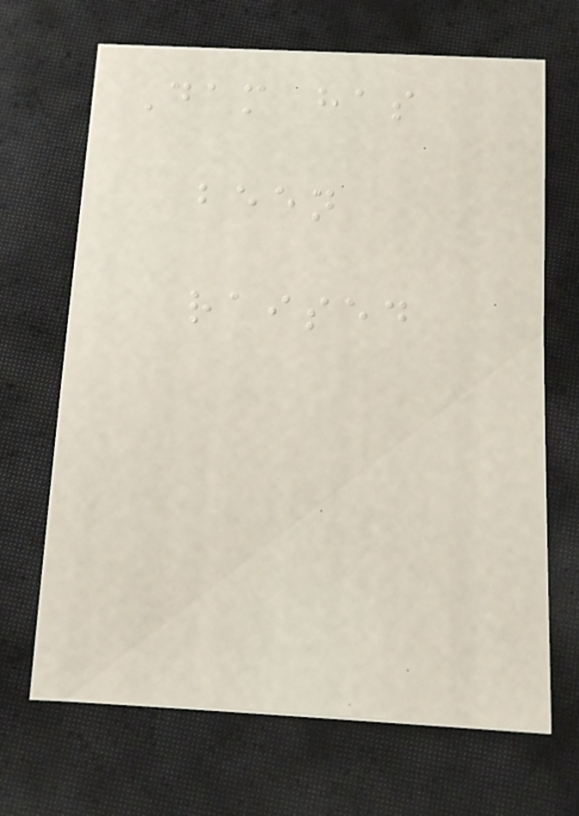Dam has
been
raised
